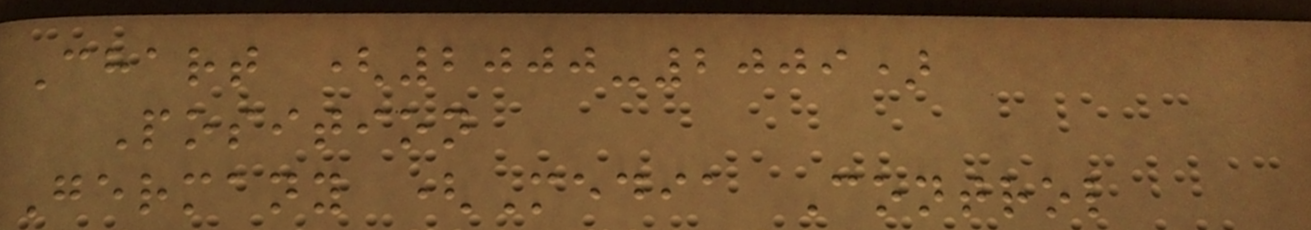Chart (2000-2009)
Position
Germany (Media Control
